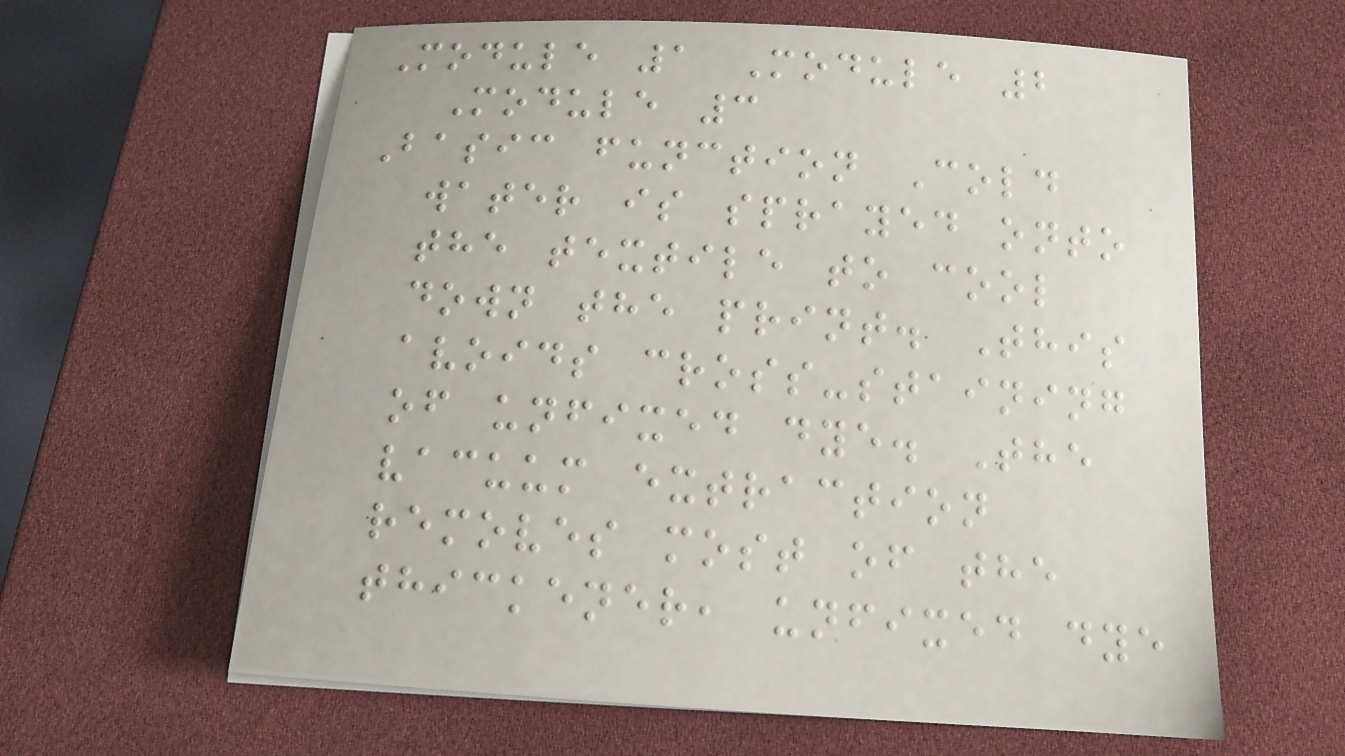Module 1 Module 2
Module 3
Basic function Cold
water is sprayed onto
the textile to cool
down the print. This
avoids cross-staining
of unfixed dye. The
vacuum extraction
removes most of the
thickener, unfixed dye
